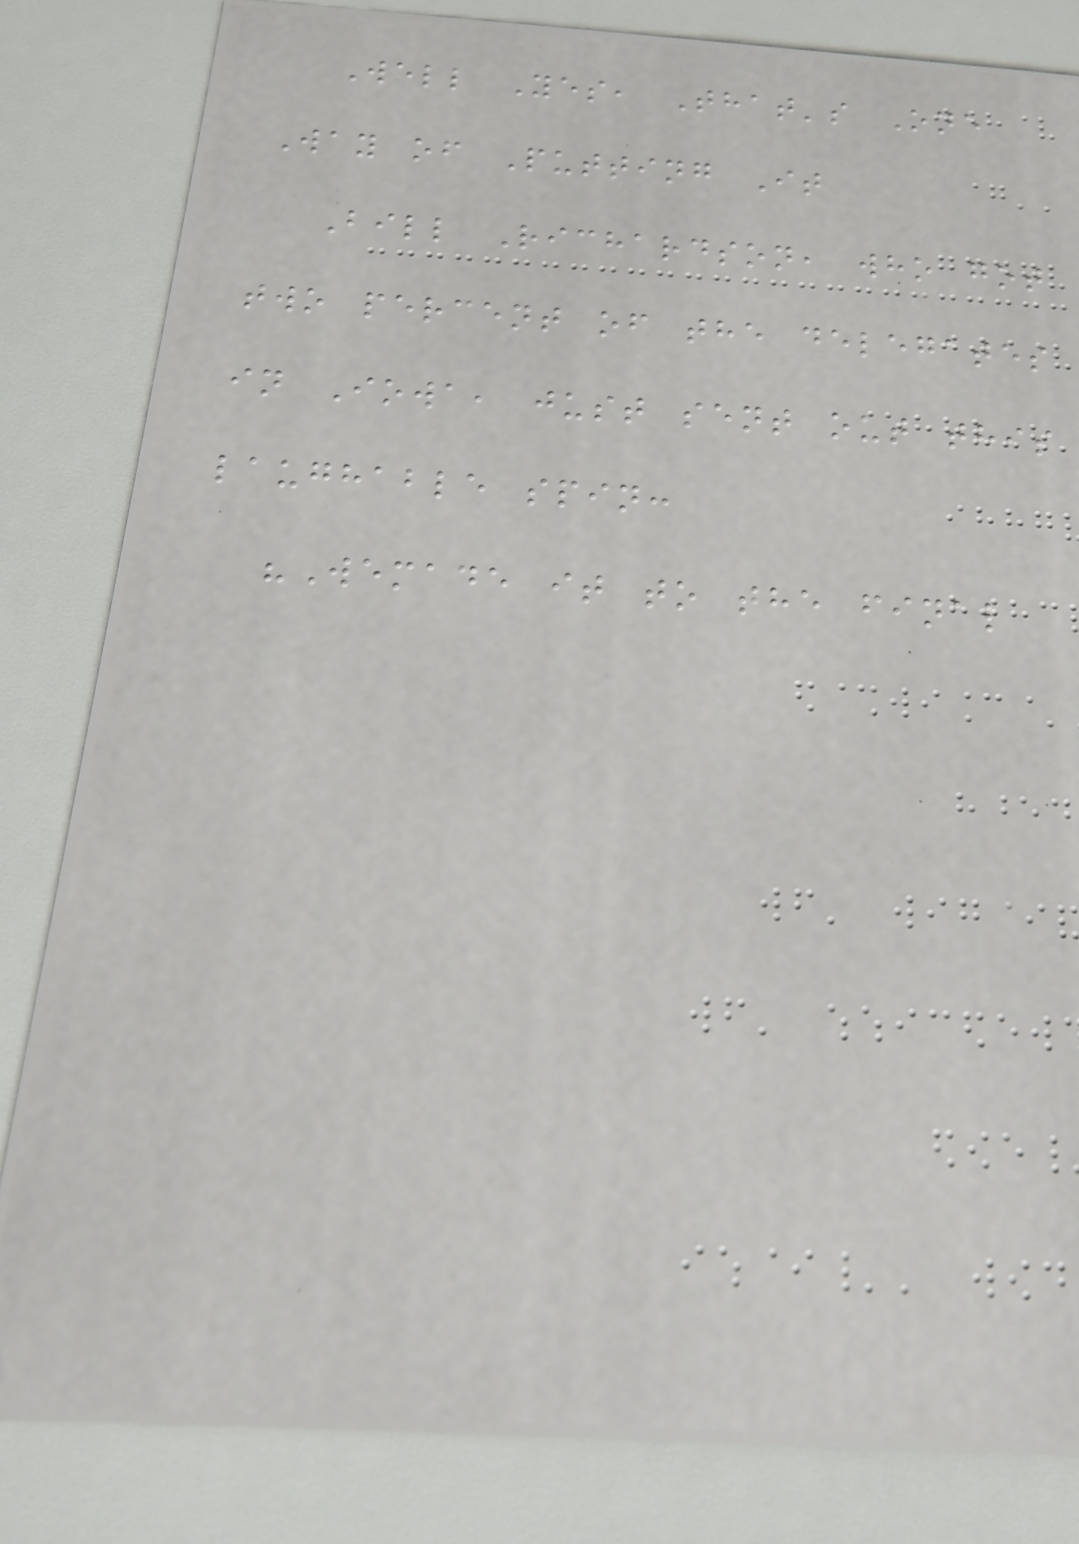Well Yes, That's One
Way of Putting It
Bill Richardson, who got
two percent of the delegates
in Iowa, just sent out this
laughable spin:
"Wemade it to the final
